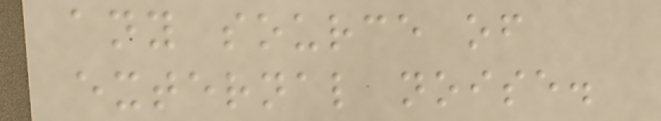any source of
external noise.
